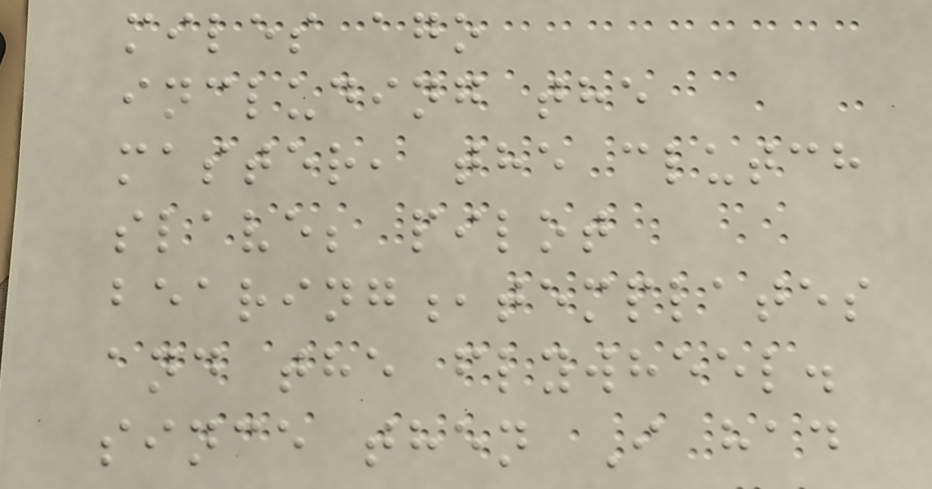miles ago
including the
master, the clutch
slave; pilot
bearing,templates
and the flywheel.
since then I had
